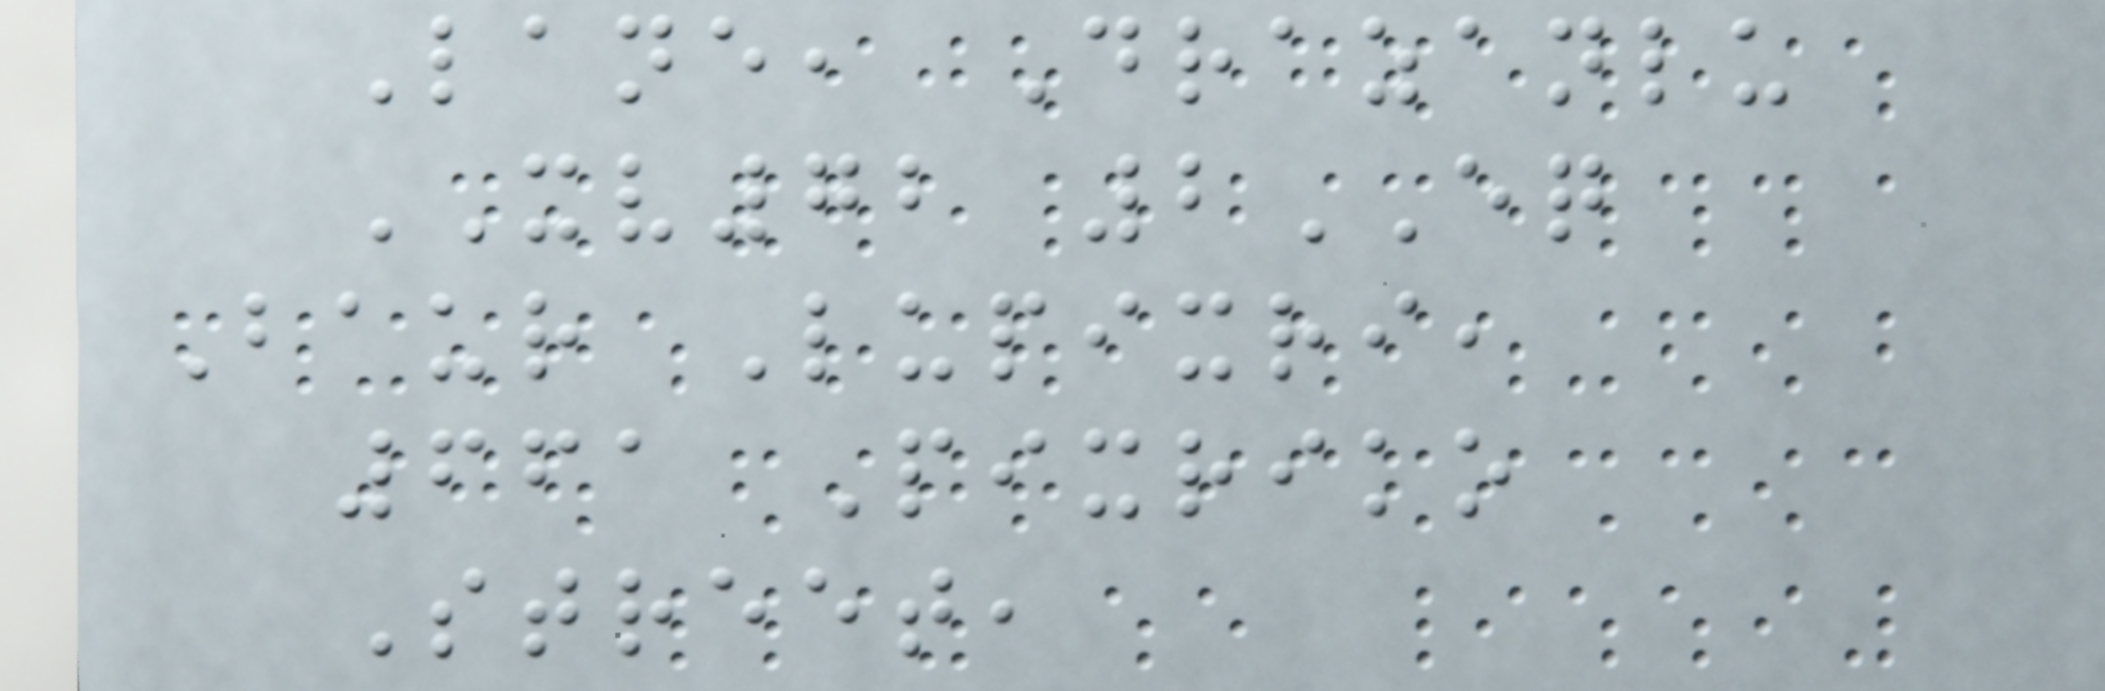Lane, Drazanlu
XV72 2EQ
Baur Lupixri,
661 Pixriko
Street,
